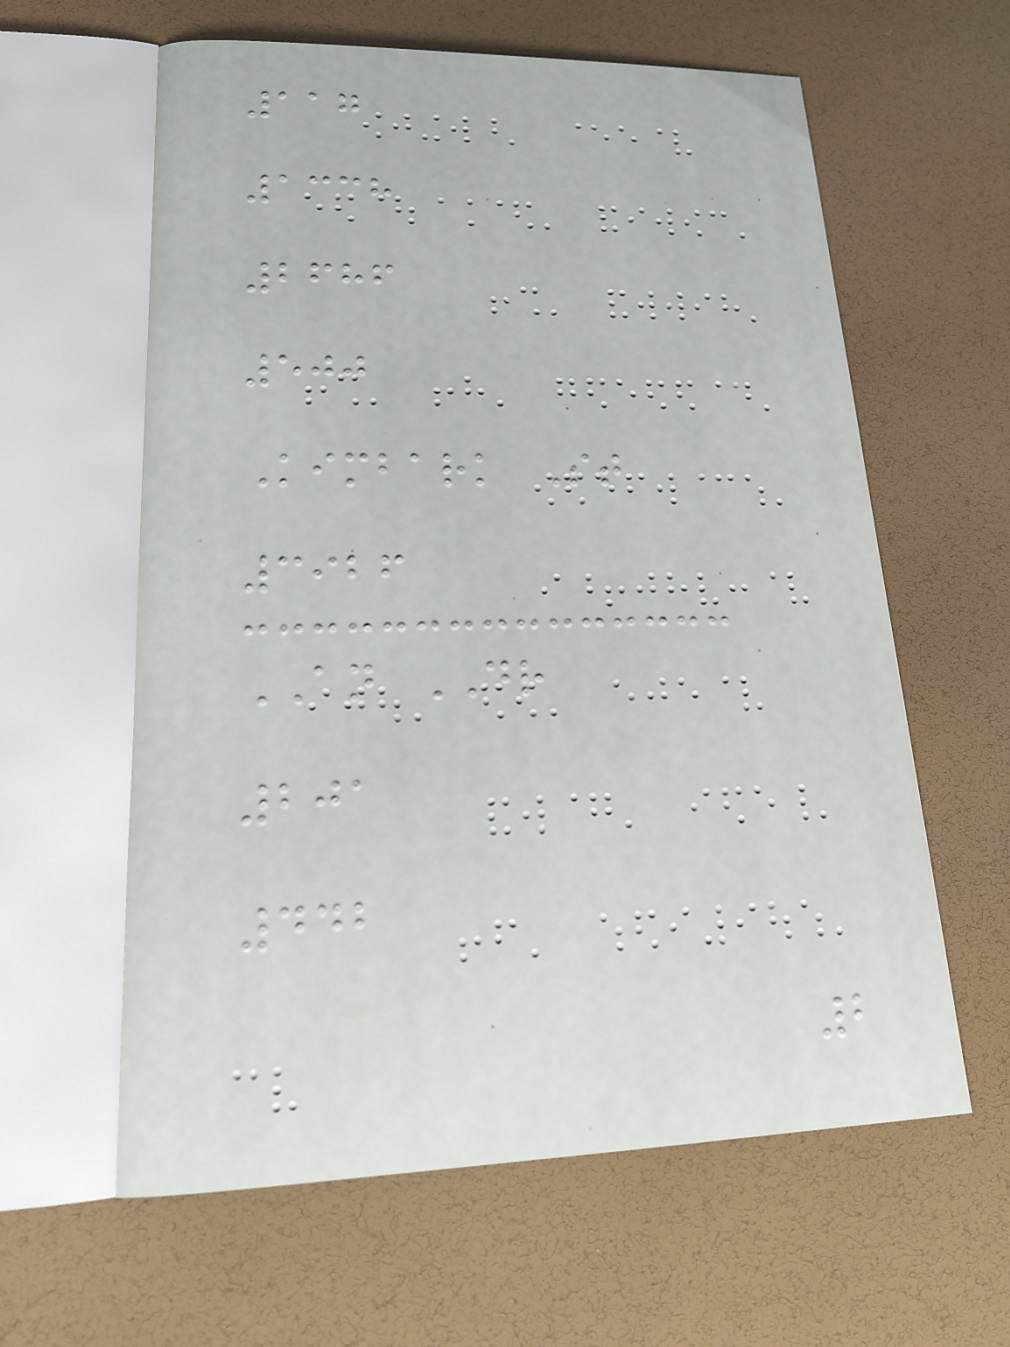117
1338
2686
500
Kimbark St
3926
AN DR
201
442
2
